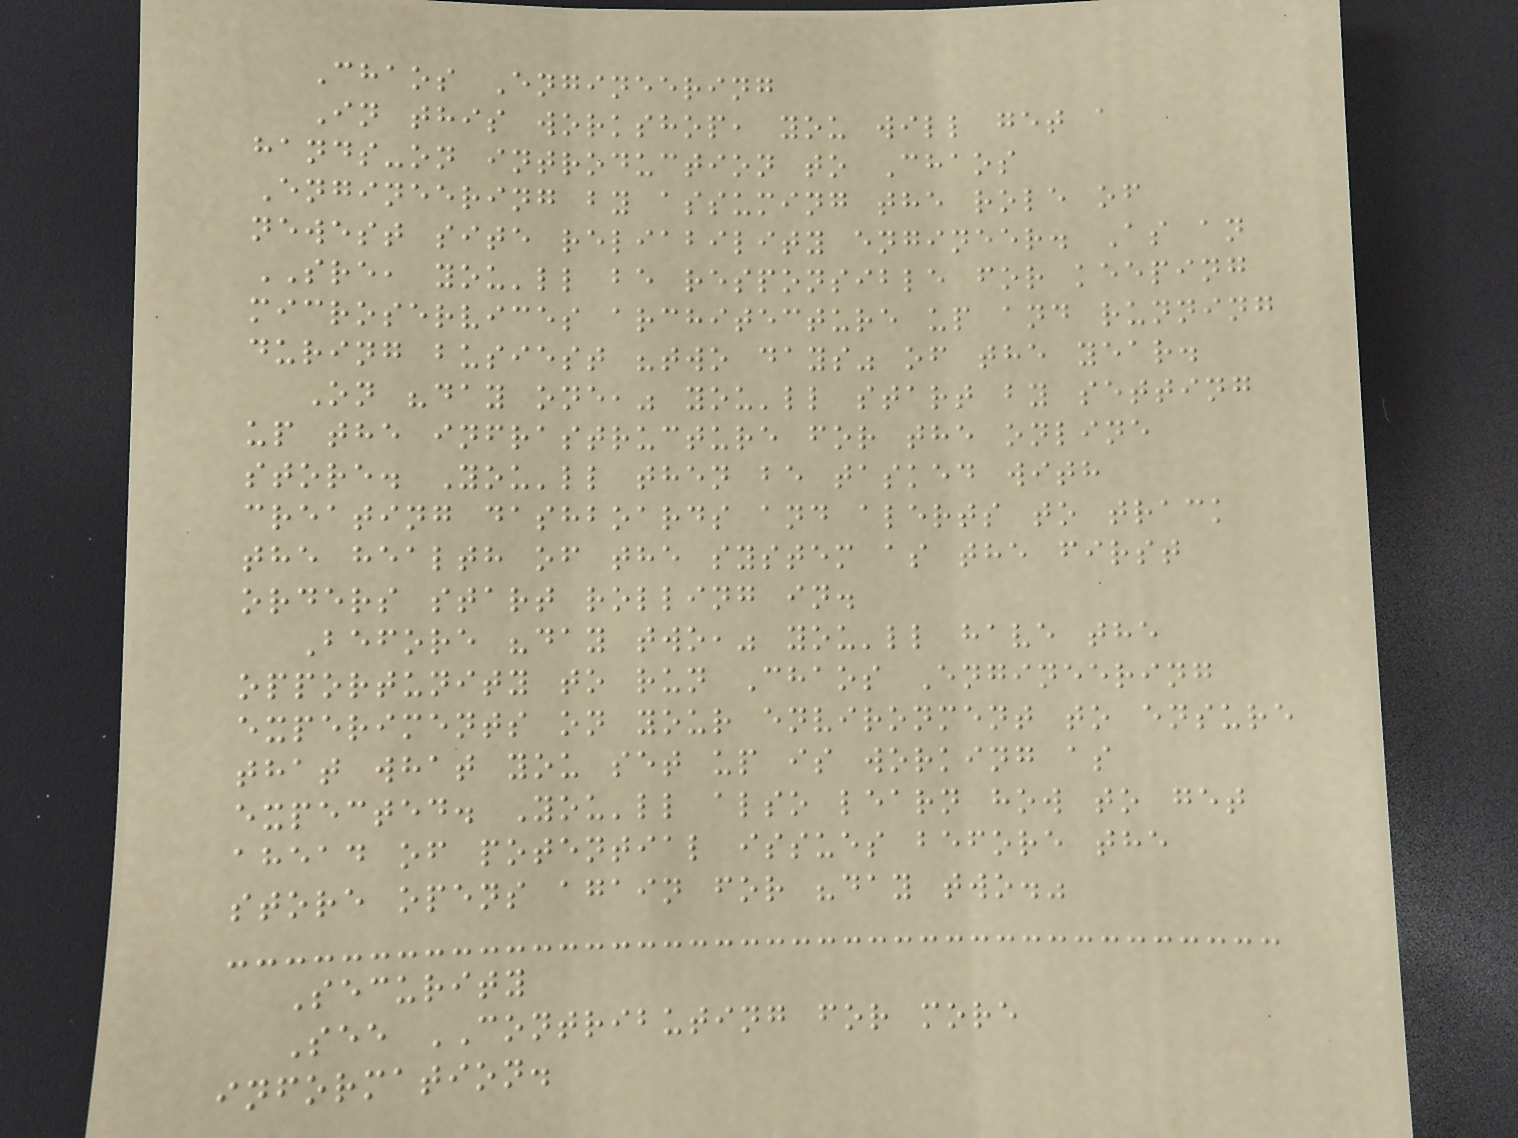Chaos Engineering
In this workshop, you will get a
hands-on introduction to Chaos
Engineering by assuming the role of
newest site reliability engineer. As an
SRE, you'll be responsible for keeping
microservices architecture up and running
during busiest "two days" of the year.
On "day one," you'll start by setting
up the infrastructure for the online
store. You'll then be tasked with
creating dashboards and alerts to track
the health of the system as the first
orders start rolling in.
Before "day two," you'll have the
opportunity to run Chaos Engineering
experiments on your environment to ensure
that what you set up is working as
expected. You'll also learn how to get
ahead of potential issues before the
store opens again for "day two."
Security
See CONTRIBUTING for more
information.
